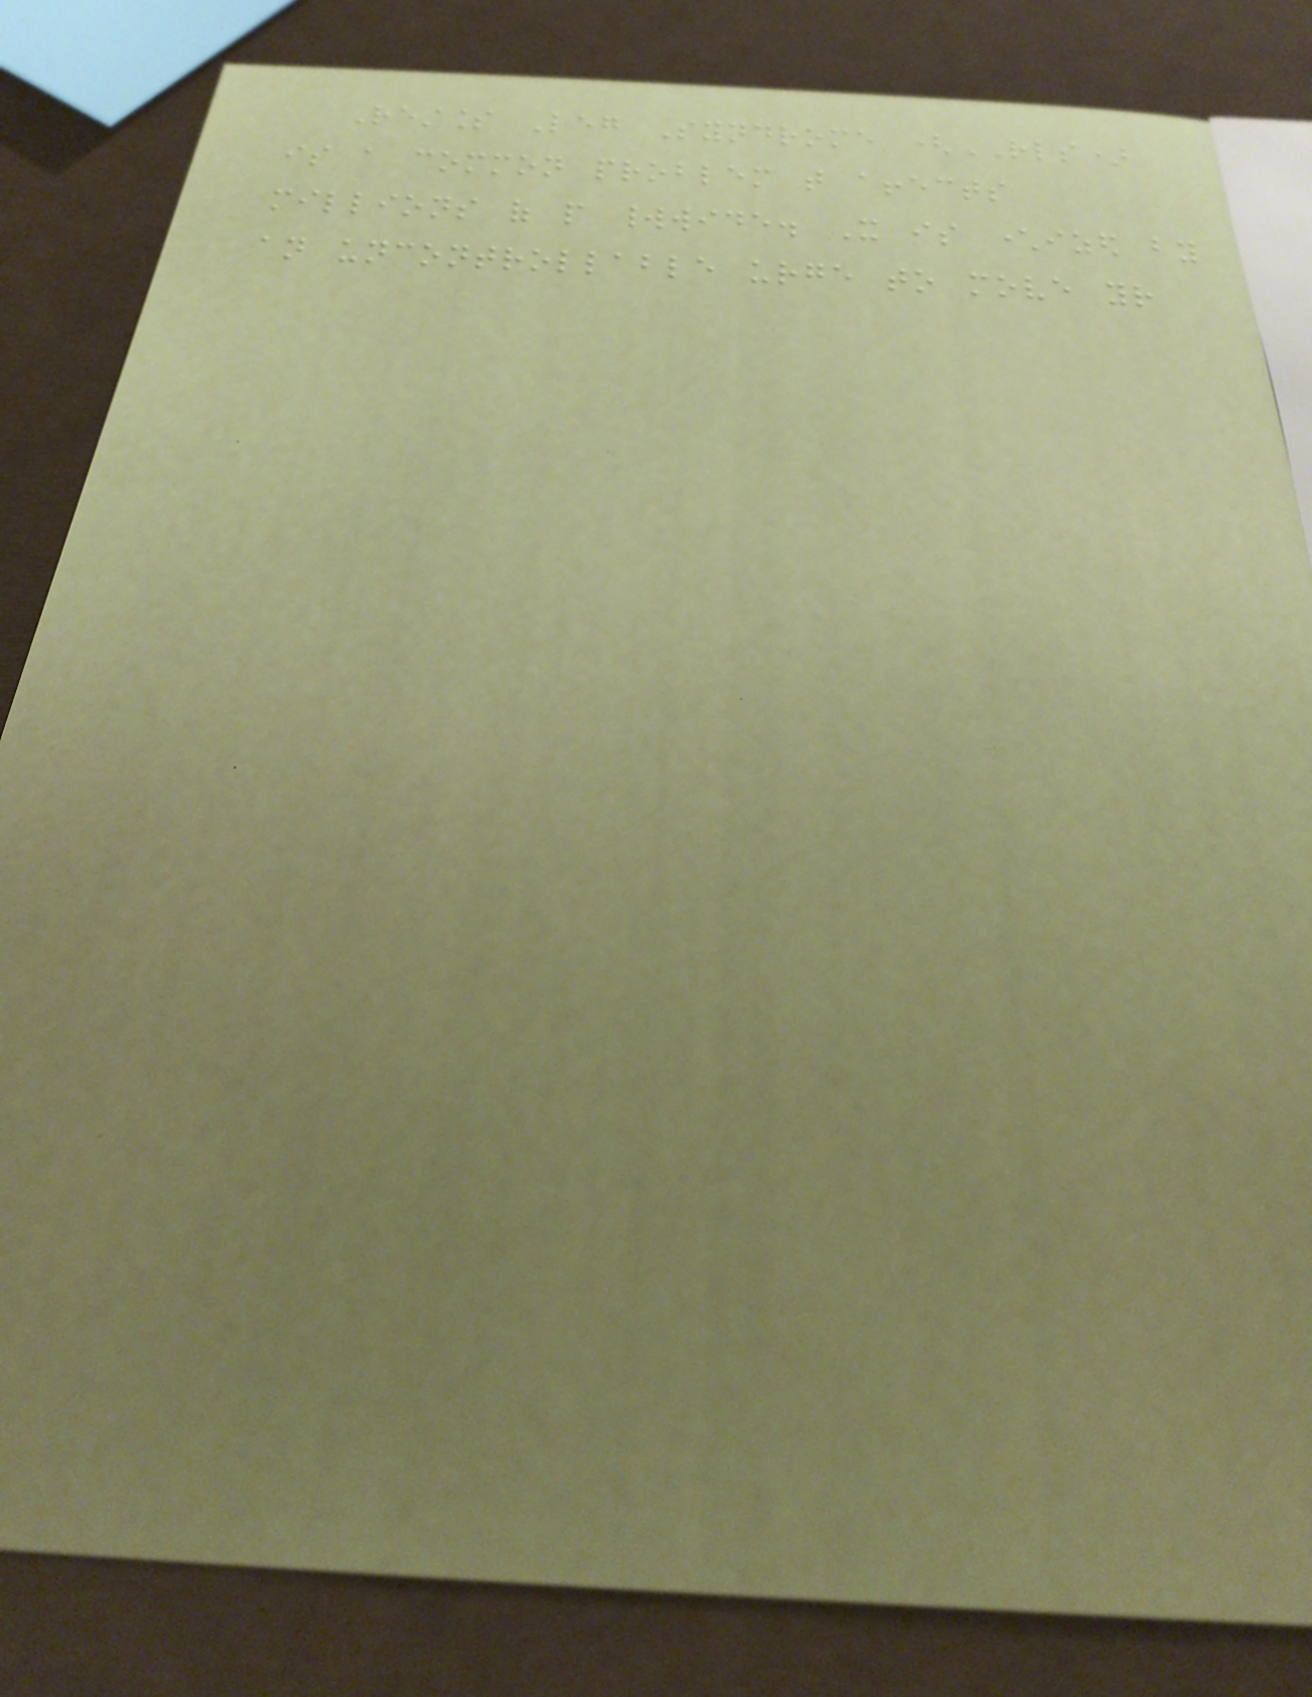Restless Leg Syndrome (RLS)
is a common problem that affects
millions of people worldwide. It is characterized by
an uncontrollable urge to move your
